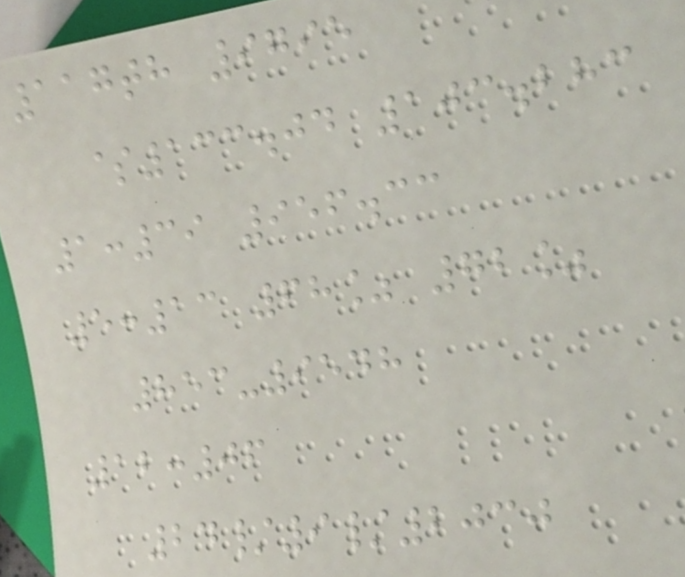117th 9795
$133.04 103.283
1:39 956.33
5:13 68% 72%
853-9548
12:06
24/9/2030
